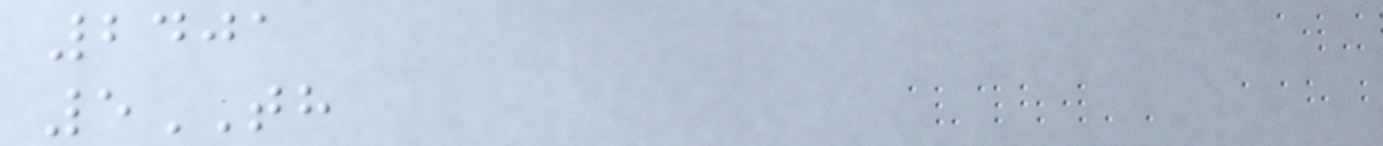2401
5TH
